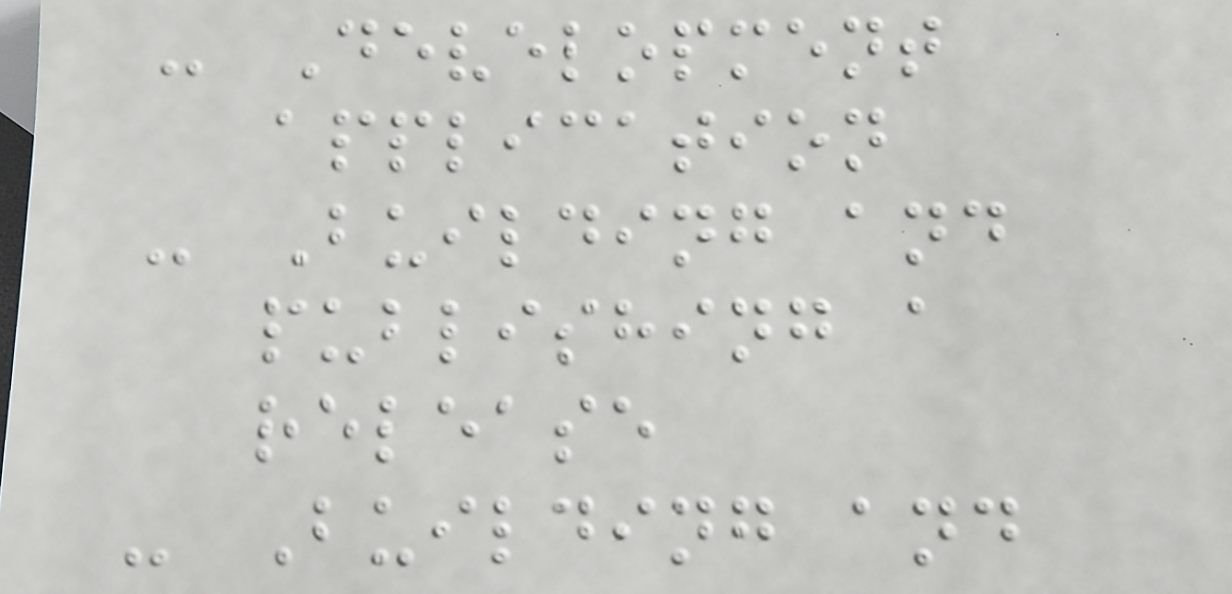- Development
application
- Building and
publishing a
release
- Building and
